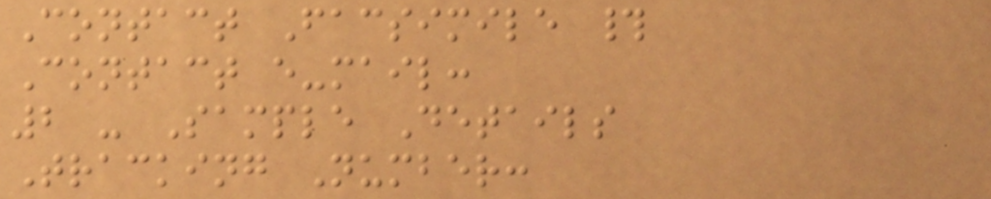Contact Facsimile #
Contact e-mail:
2 - Sample Details
Tracking Number:
